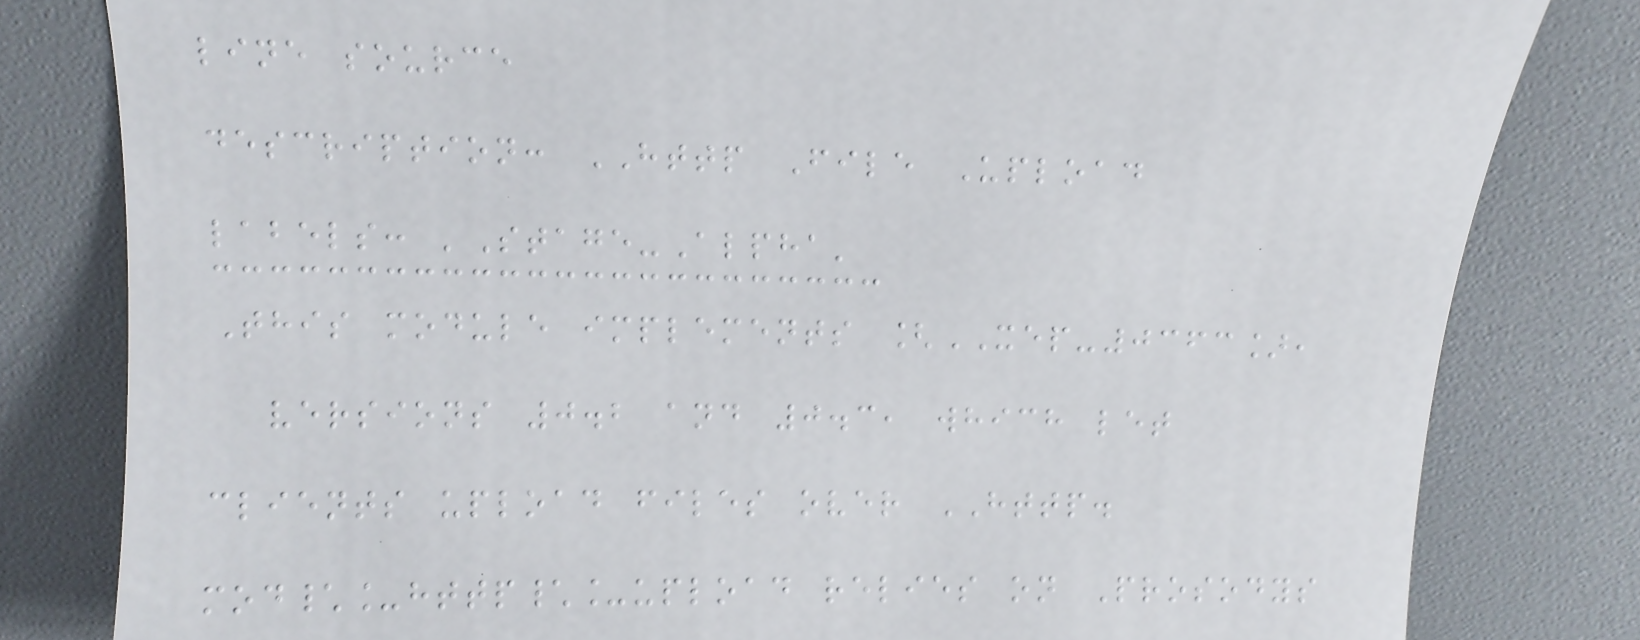line source
description: HTTP File Upload
labels: 'Stage-Alpha'
This module implements [XEP-0363],
versions 0.2 and 0.3, which let
clients upload files over HTTP.
mod\_http\_upload relies on Prosodys
